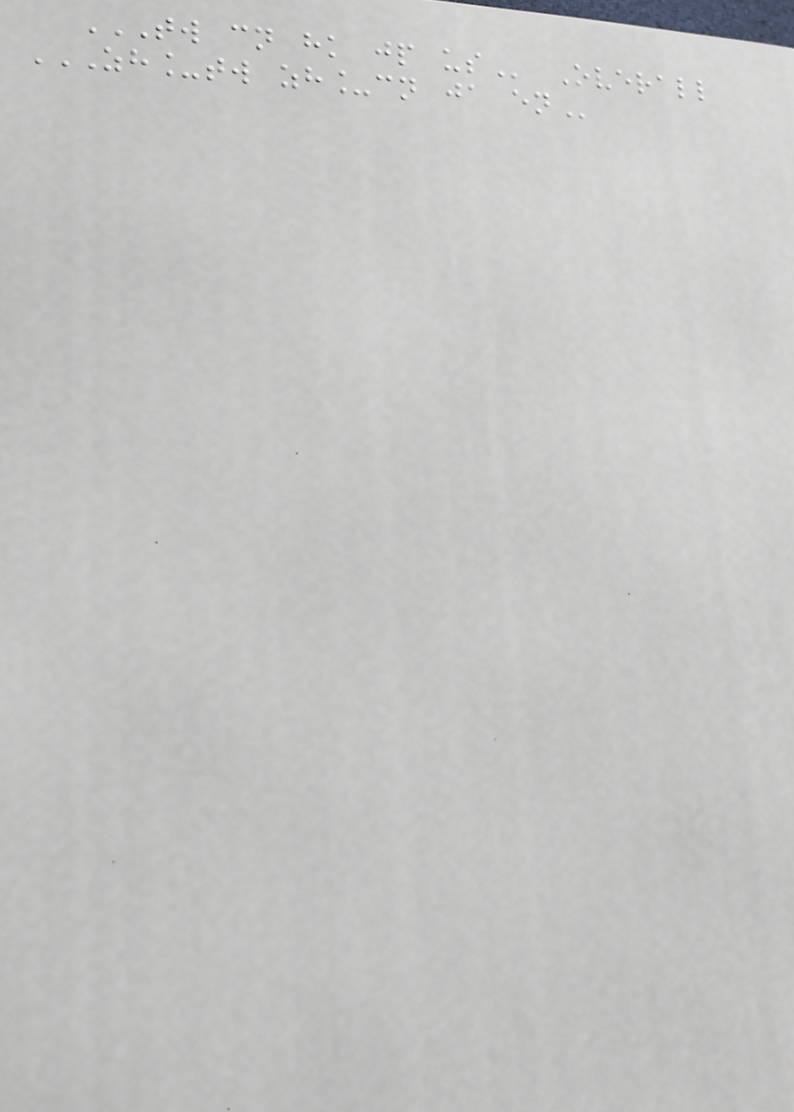TW CN HK JP US Overall
ZH_TW ZH_CN JA EN
